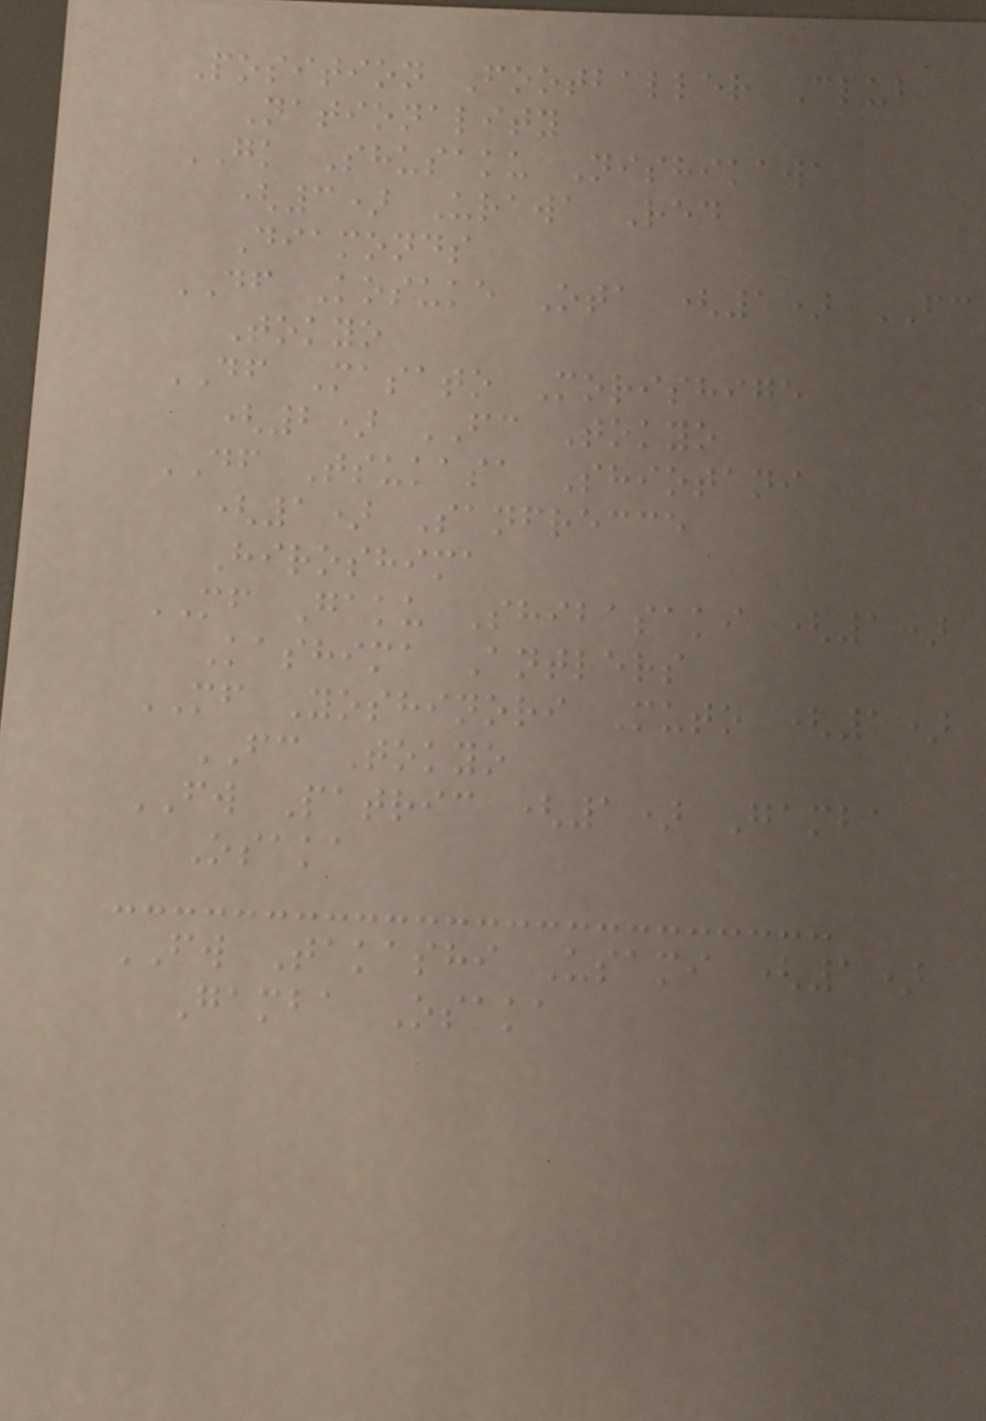Position Footballer Club
Nationality
GK Shusaku Nishikawa
(3) Urawa Red
Diamonds
DF Kosuke Ota (1) FC
Tokyo
DF Masato Morishige
(2) FC Tokyo
DF Tsukasa Shiotani
(1) Sanfrecce
Hiroshima
MF Gaku Shibasaki (1)
Kashima Antlers
MF Yoshinori Muto (1)
FC Tokyo
FW Patric (1) Gamba
Osaka
FW Takashi Usami (1)
Gamba Osaka
